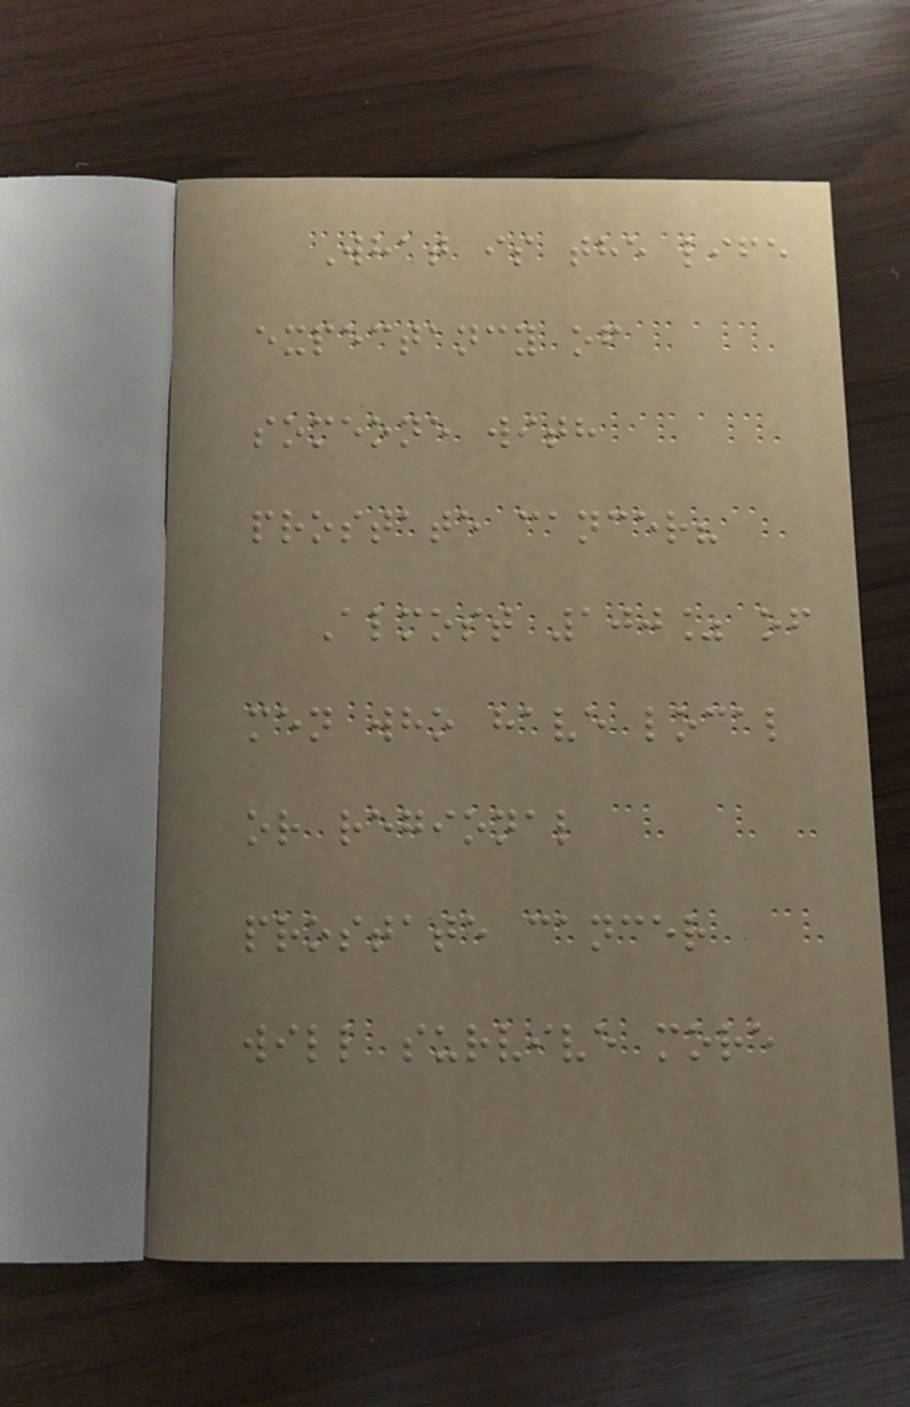What is the life
expectancy of
someone with
prostate cancer?
Almost 100% of
men who have local
or regional
prostate cancer
will survive more
